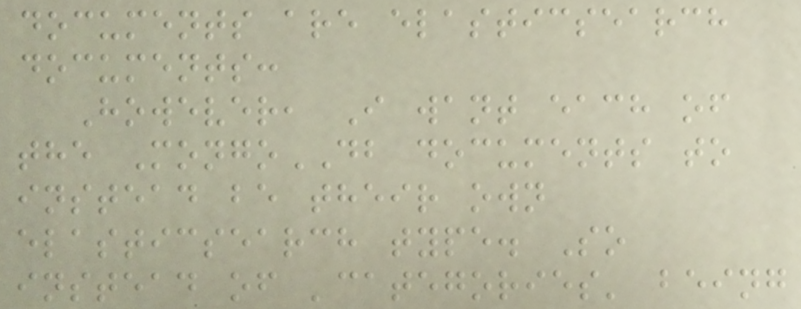documents are elasticsearch
documents:
However, I want each of
the MongoDB documents to
instead be their own
elasticsearch type. So
instead of 'categories' being
